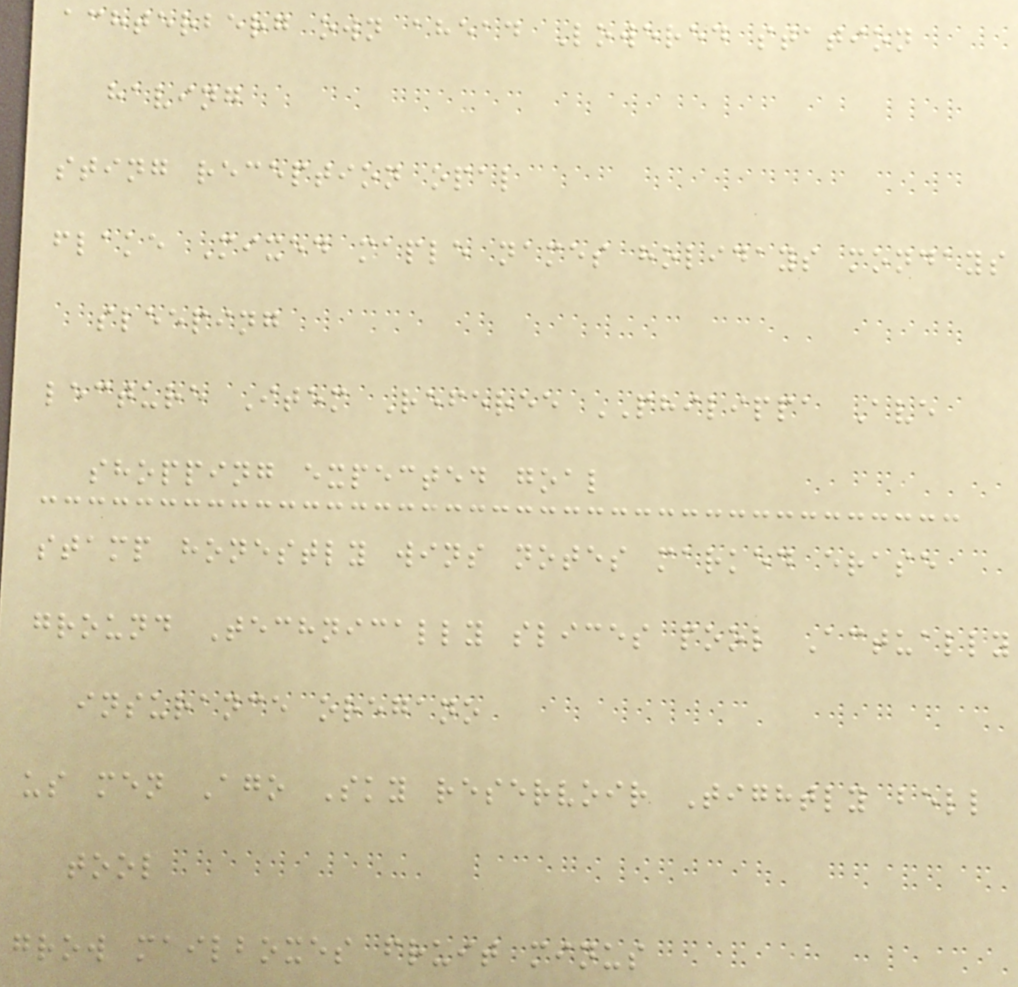achterberg own ahead Lowered station
having
sting reception opal
flake Mixed maple names holidays mondays
sleeping
lecture Item Referee PHILIPPA Ave
shopping expected goal
stamp honestly wins notes marked erase
ground Technically slices pool Actually
insurance oregano
us men Ago Sky reservoir Tightly bell
tool
grow mailboxes fruit minus
